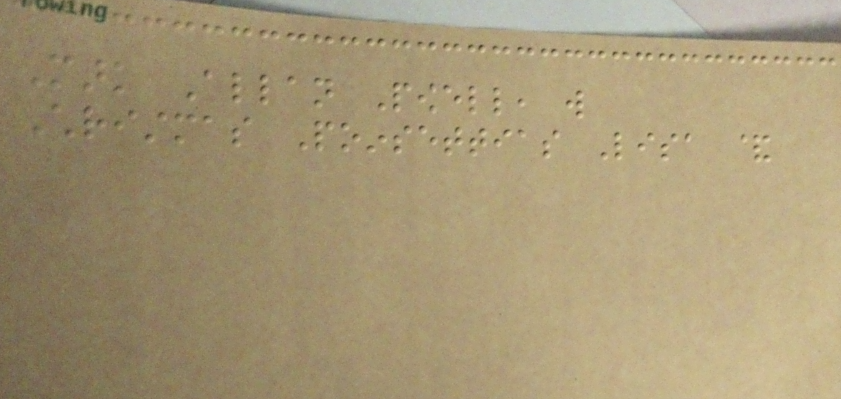Mark Allan Powell, will
Christmas Poinsettias Lisa &
